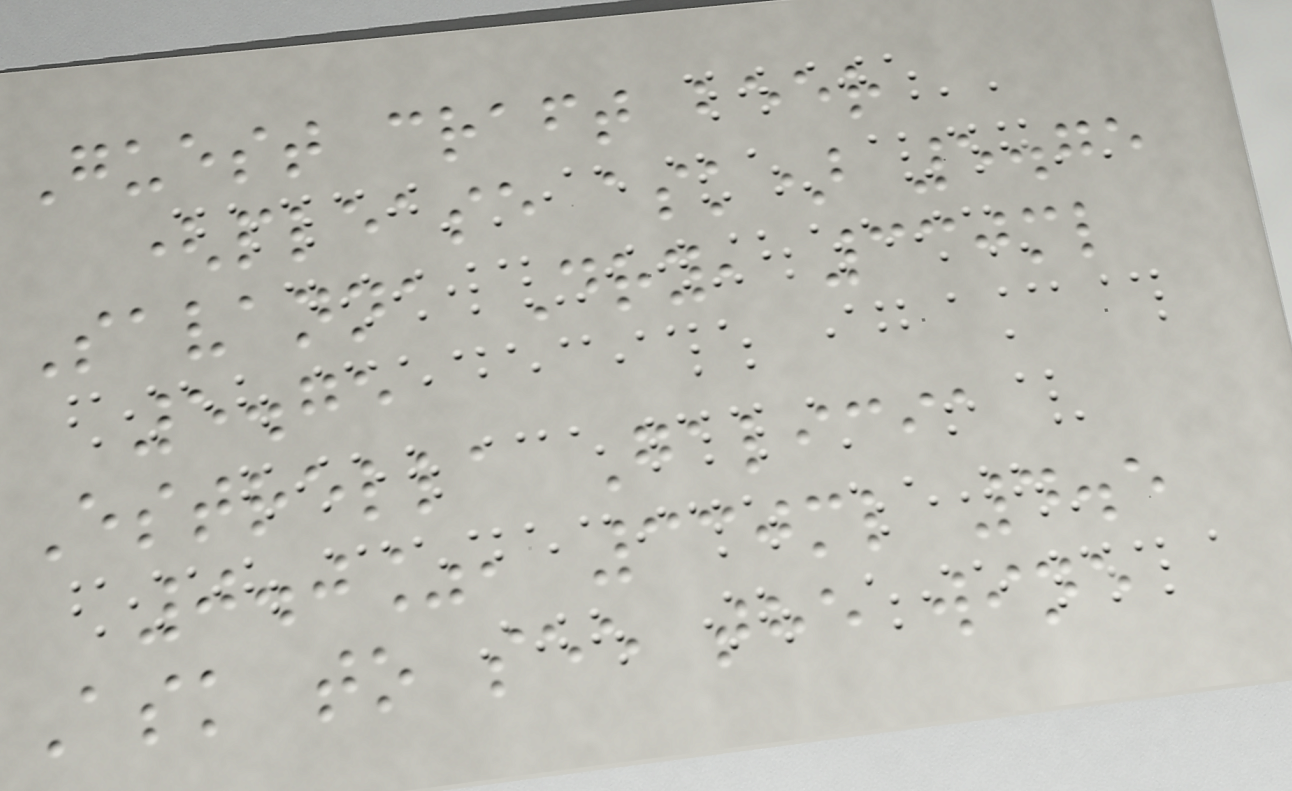Guest craft beer
(please ask) 5.75
Savanna Dry, 330ml
5.75
Estrella Galicia
0.0%, 330ml 4.5
Ask to see the wine
